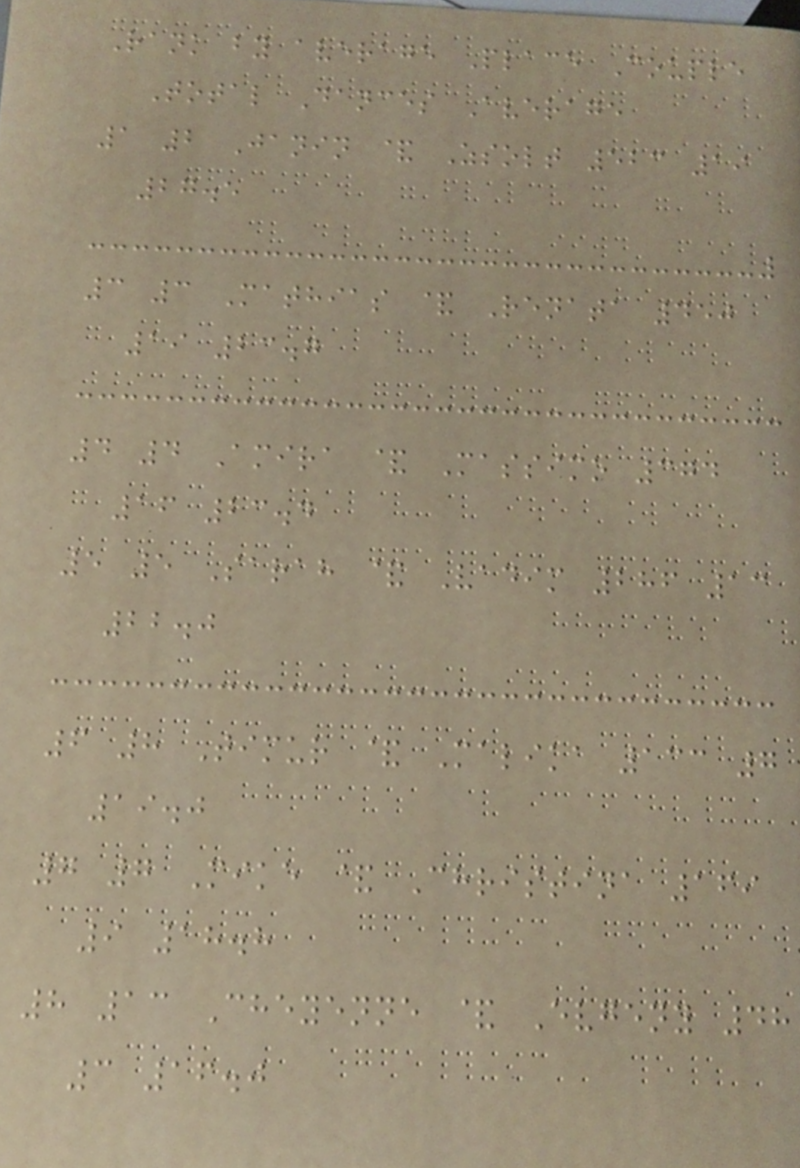Rank by average Place Couple
Total Dances Average
1 2 Janin & Zsolt 523 19
27.5
3 3 Mathias & Renata 450
19 23.7
4 4 Amira & Massimo 374
16 23.4
5 5 Sarah & Vadim 286 13
22.0
6 8 Timur & Malika 133 7
19.0
7 7 Mike & Christina 169
9 18.8
8 13 Cheyenne & Evgeny 48
3 16.0
